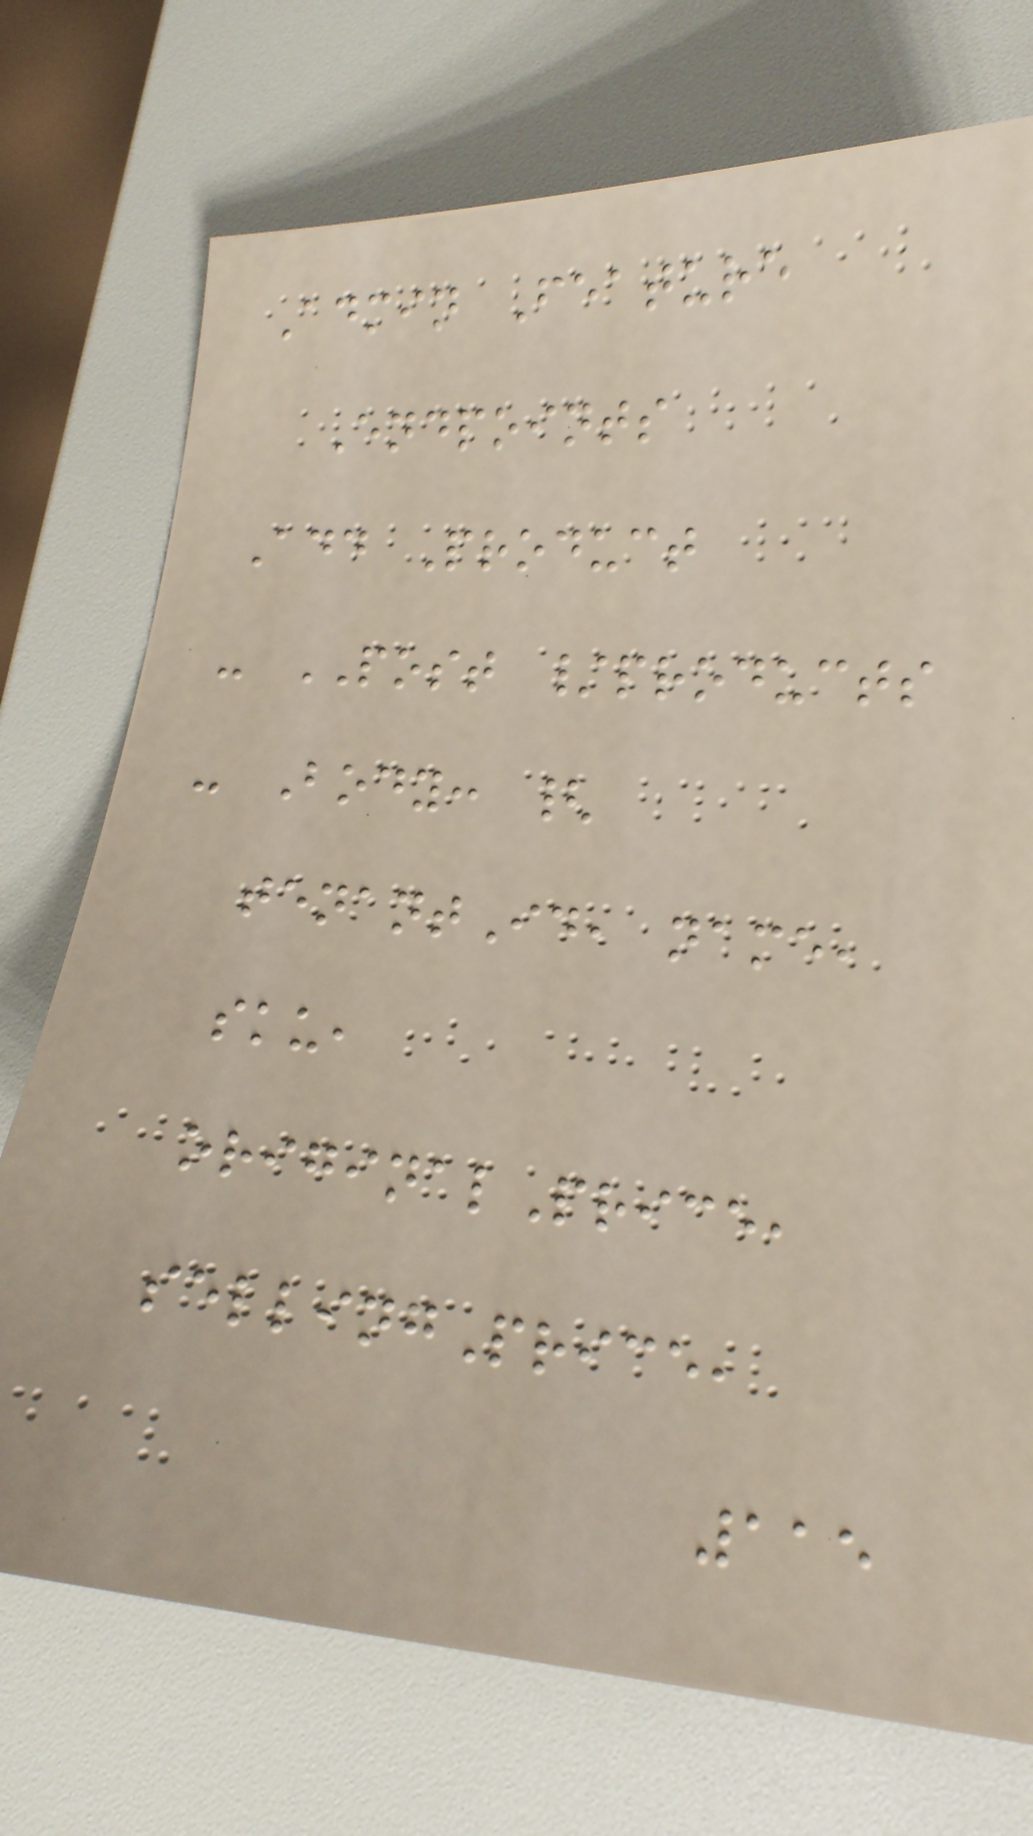Admin Feature
Endpoints
Add Product
- POST /products
- Body: {
tenantId, name,
sku,
originalPrice,
sellingPrice,
115
